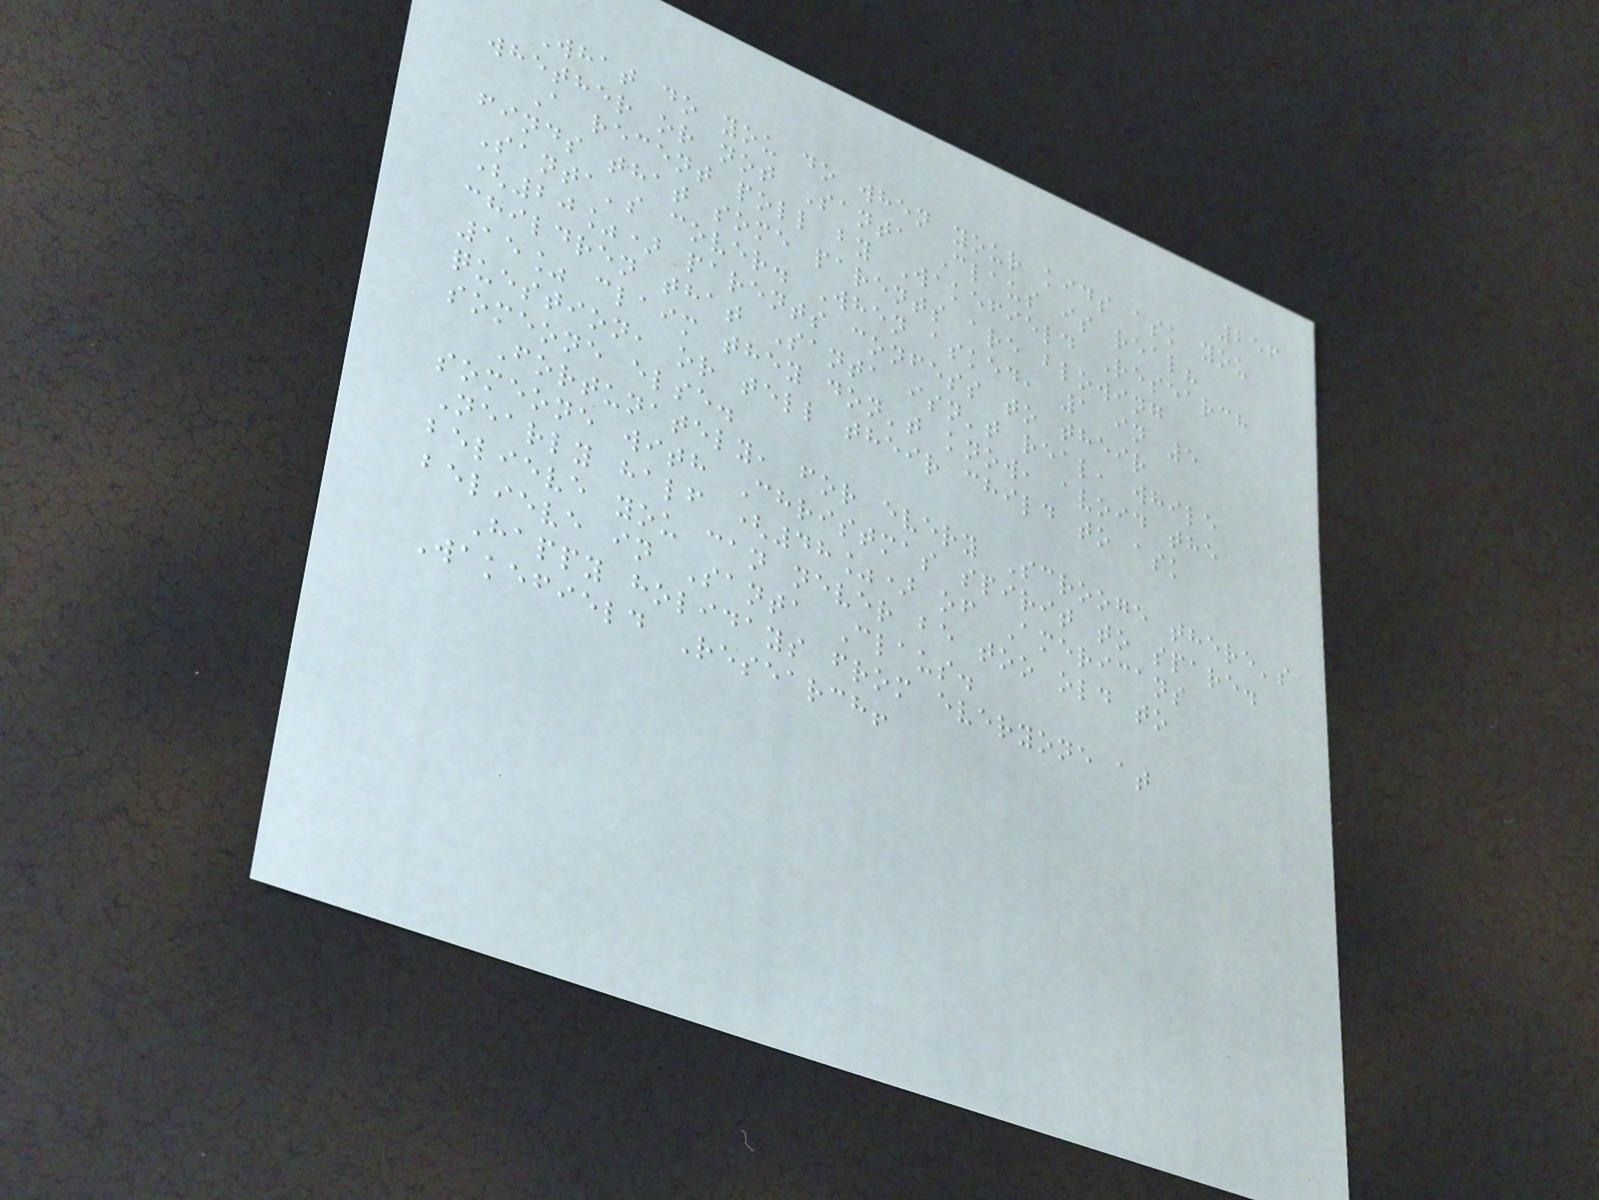256
What do you do when your kids ask you
whether or not Santa Claus is real?
A recent poll by Wakefield Research
finds that some parents are blowing
Santa's cover. When asked, 1 in 5
(20%) parents confess to their
children that Santa isn't real, while
15% claim they don't know, avoid the
question, or tell their child to ask
someone else.
Fortunately, for every Scrooge there's
someone with Christmas spirit to spare.
Nearly half (48%) of Americans
believe you can never be too old to
believe in Santa Claus.
Happy holidays from everyone at
Wakefield Research!
